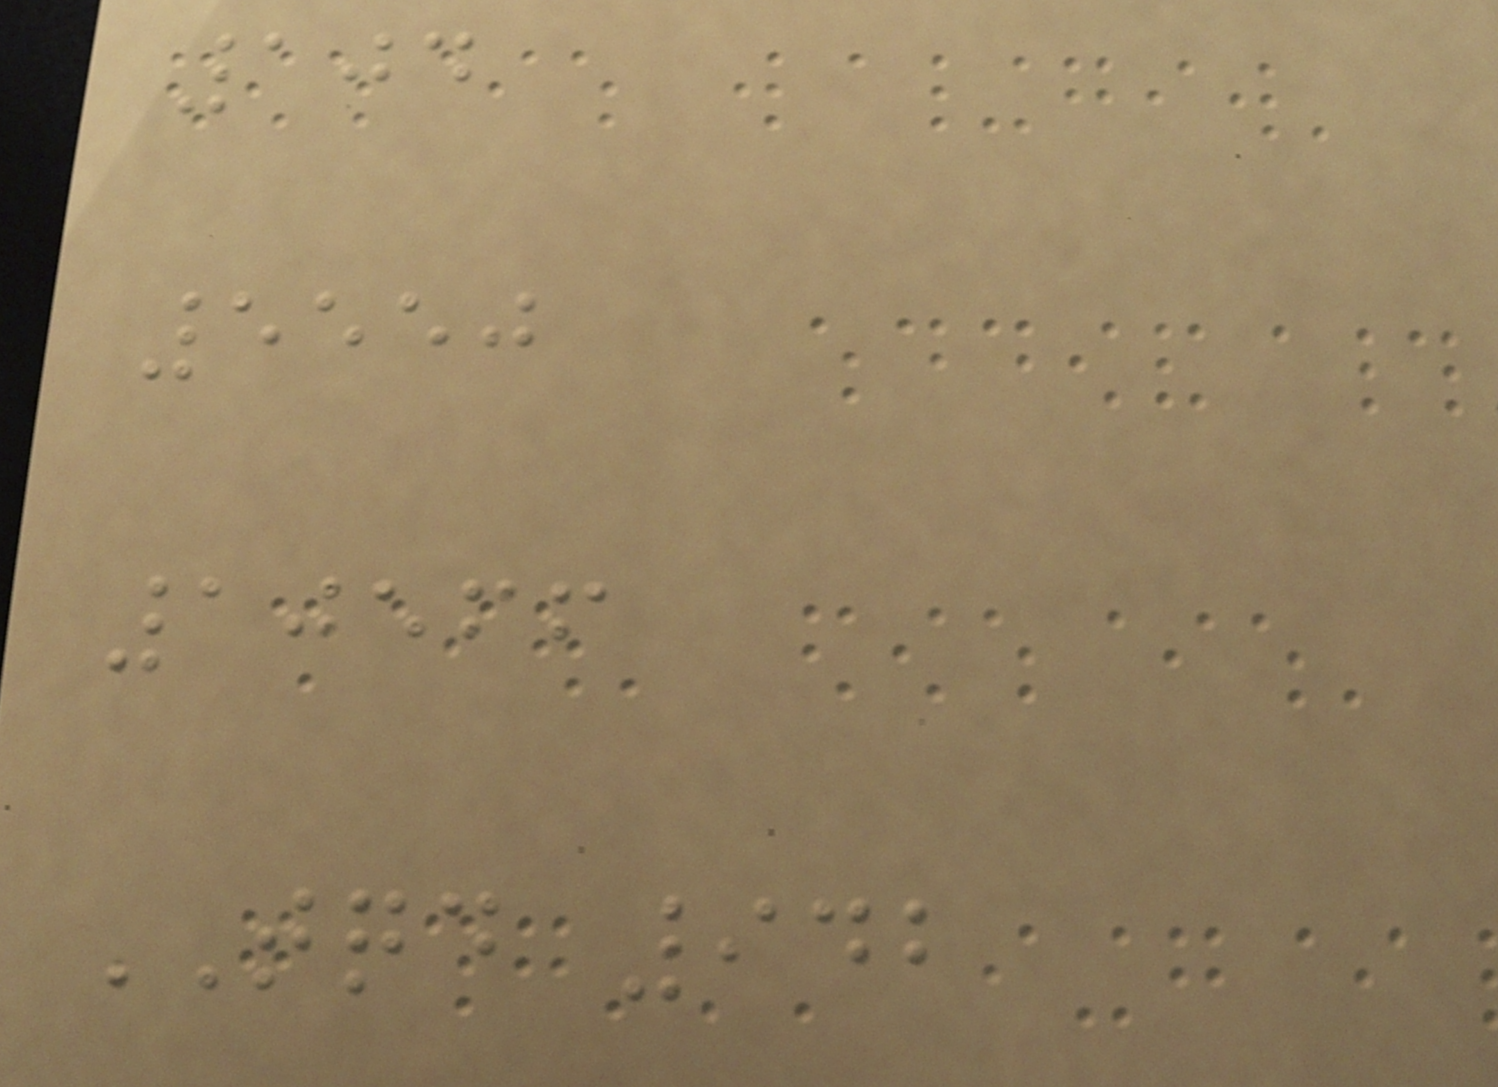104
5550
10566
TQD 942
